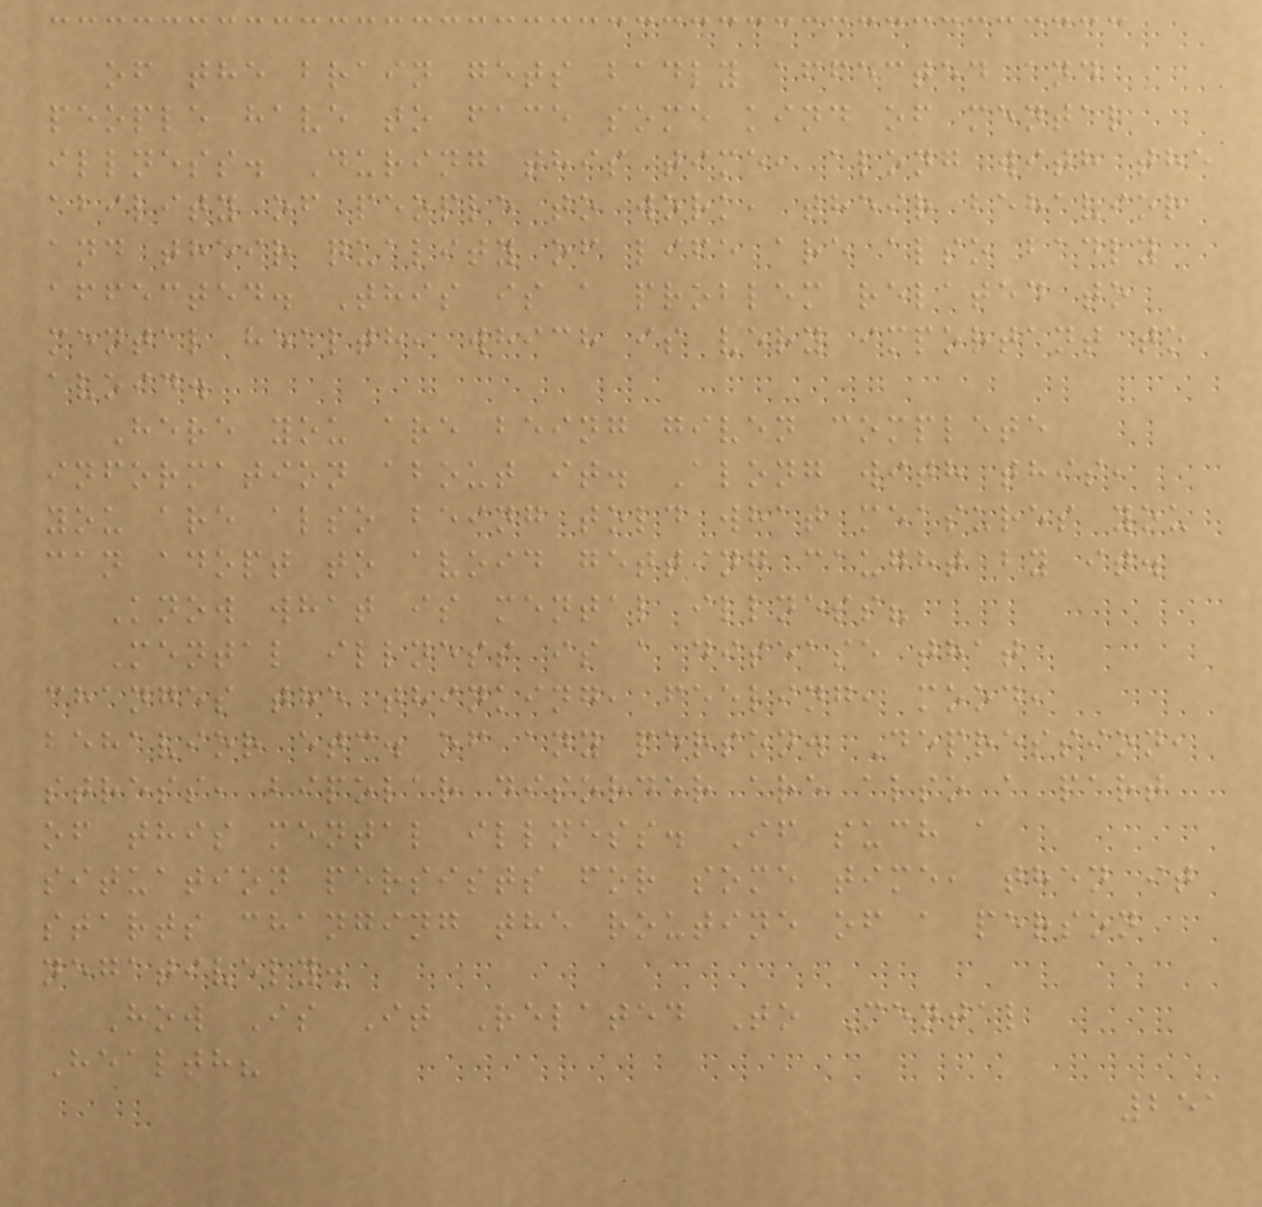of the brain gets badly affected and
people have to face some kind of mental
illness. During this time, along with the
ability of people to work, their behavior
and their quality of life are also badly
affected. This is a problem related to
mental health, which is very important to
avoid.
Here you are being given complete
information about it. Along with this,
you are also being told what measures you
can adopt to avoid getting caught by it.
Know what is mental illness?
Mental illness is a disease that
changes the thinking, feeling, mood,
behavior etc. of any person. Depression,
stress, bipolar disorder are also a part
of this mental illness. If such a
situation persists for some time, then it
starts changing the routine of a person
negatively.
How Is It Related To Mental
Health?
251
